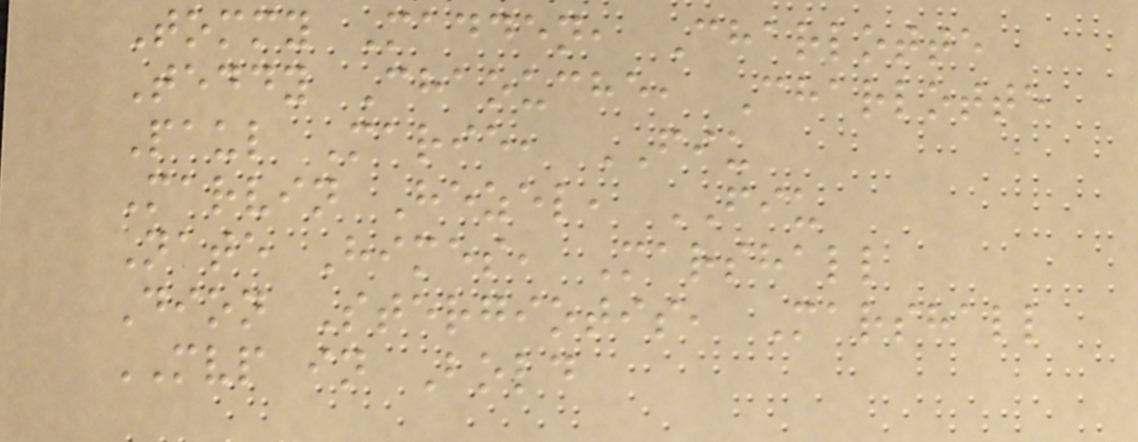Tommy Madden, Charlotte
Teddy Chaouche, Charlotte
Paul Marie, FIU
Marvin Hezel, FIU
Nate Himes, Marshall
Dion Stergiotis, Marshall
MVP in Bold
